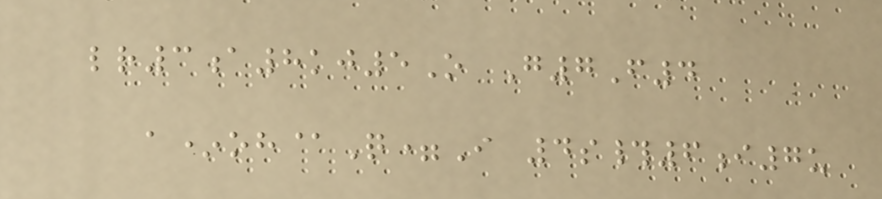lr3a8kj5O G7F4
a*oh@Q=I 4s#6i7u
